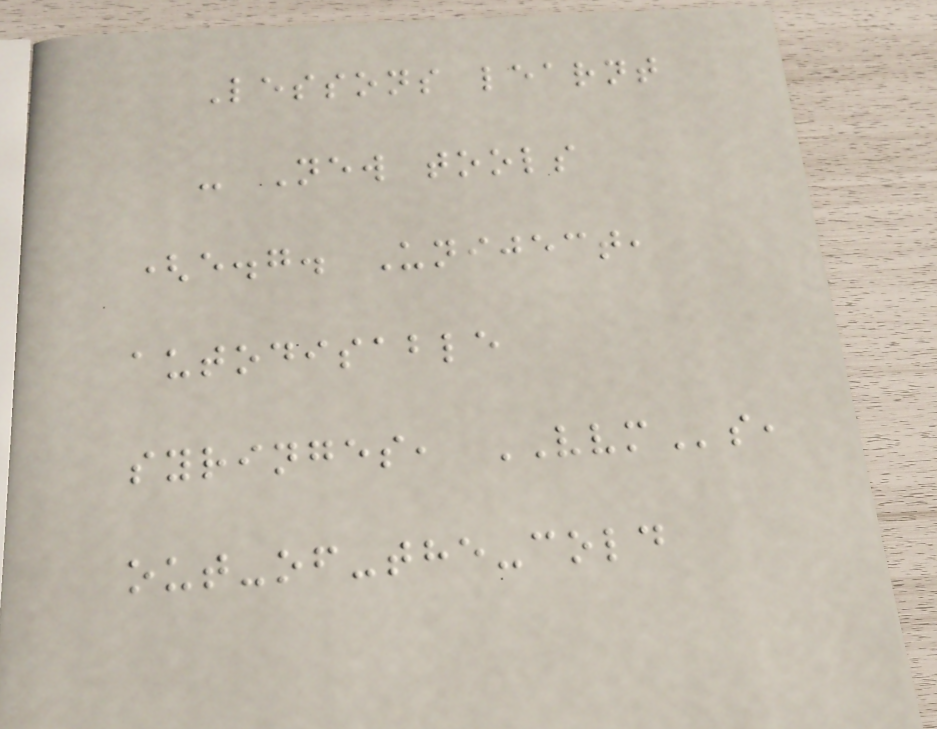Lessons learnt
- New tools
(e.g. Uniject,
autodisable
syringes, VVMs,
out-of-the-cold
